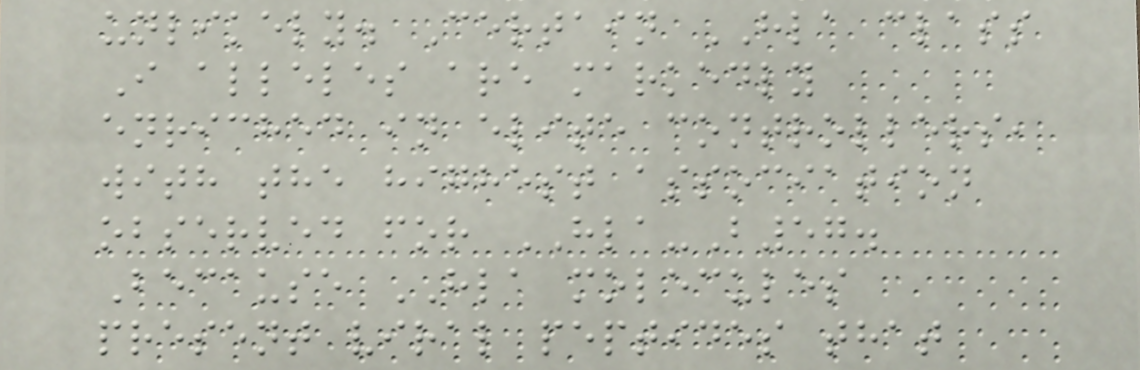unlikely. Certain HLA class
I alleles are markedly
enriched in elite controllers,
with the highest association
observed for HLA-B57.
Because HLA molecules
present viral peptides that
